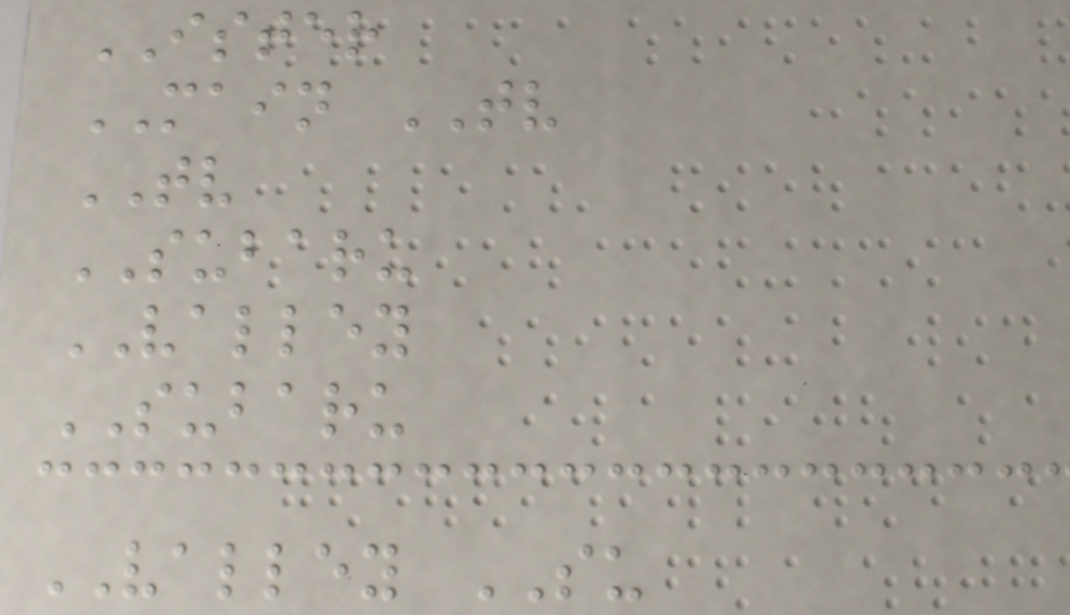ISTER
MAIN TV
TV
SUBARU
VALLEY
SUBARU
VALLEY SU
